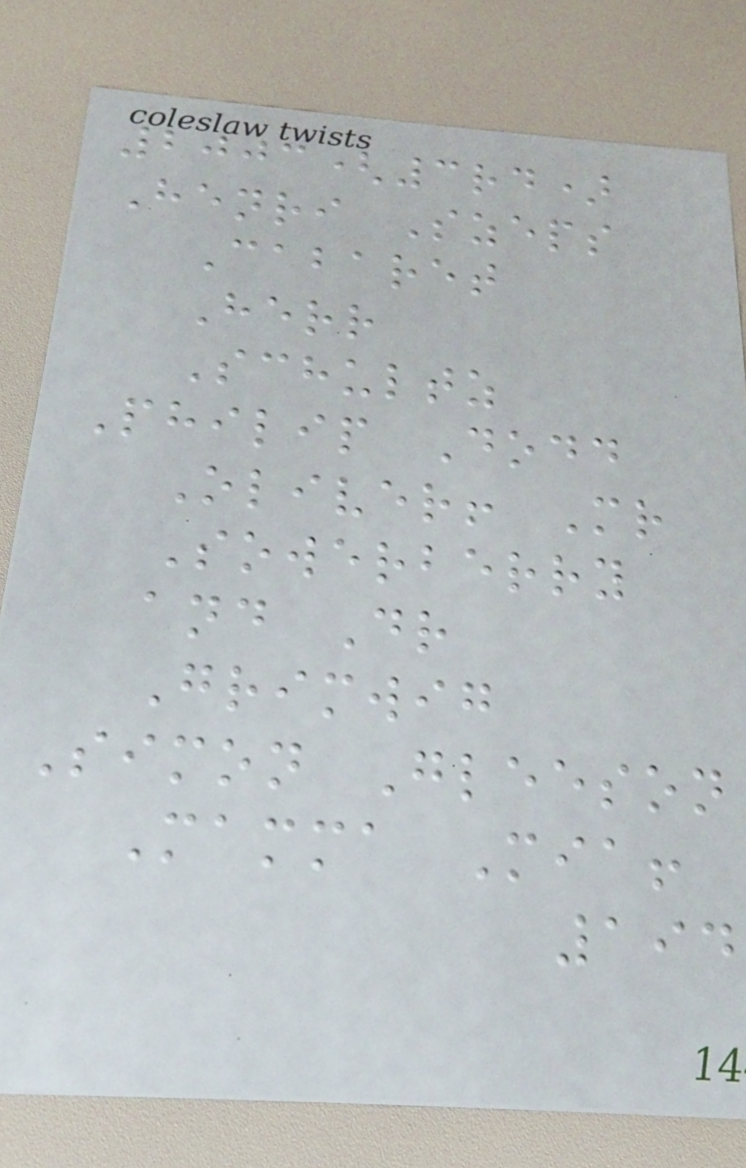2003(3rd)
Henri Szeps
Cabaret
Herr
Schultz
Philip Dodd
Oliver! Mr
Sowerberry
and Dr
Grimwig
Simon Gleeson
Mamma Mia!
194
